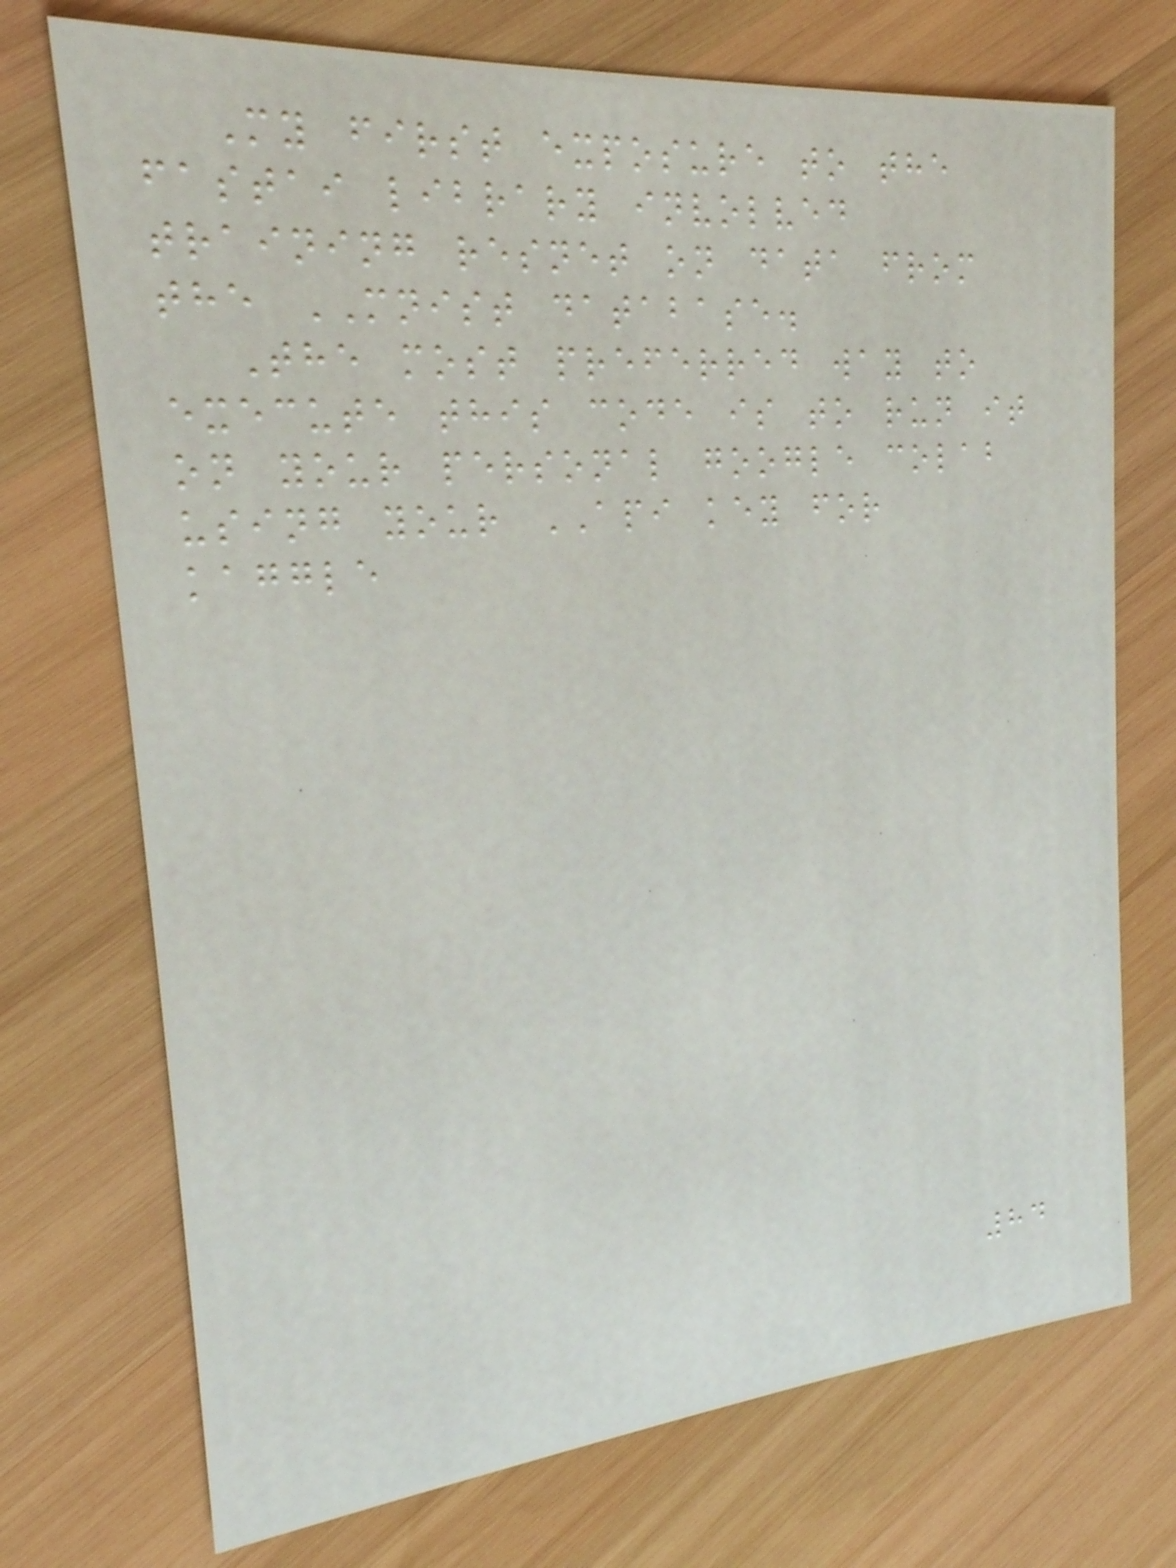My first exposure to the
fastai library involved
training resnet on data from
the MNIST database.
The most preferred way to
execute this code is to run it
on your personal google colab
using your API key for
kaggle
84
